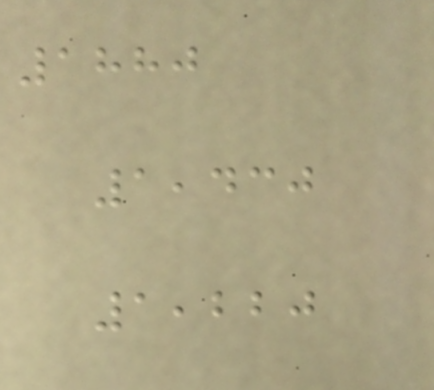1880
1,430
1,220
